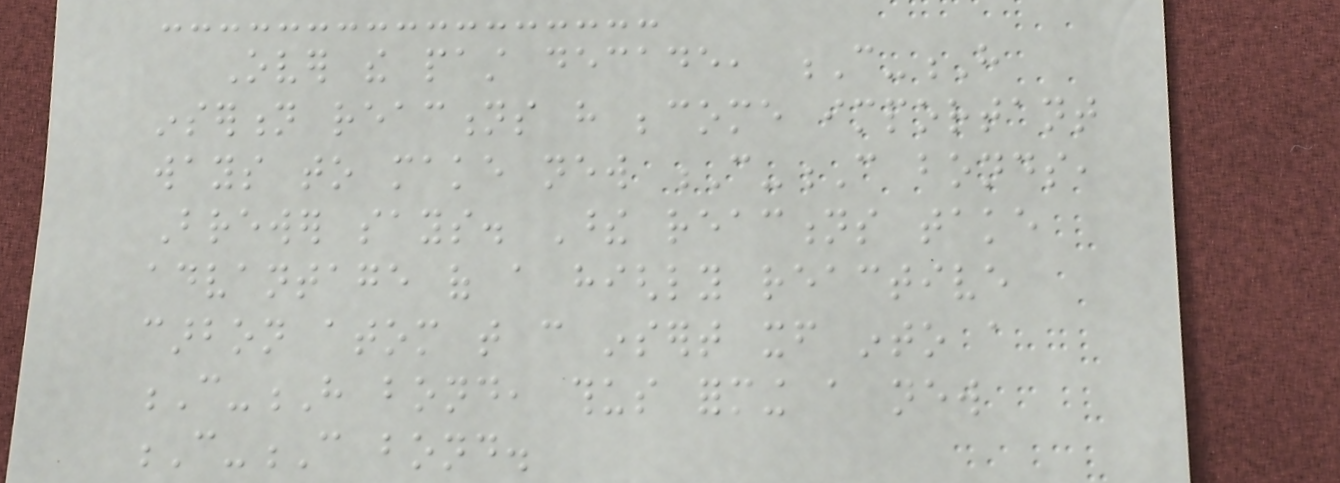Over the past decade, C-H
insertion reactions have become important
ways to make new C-C bonds,
Brewer says. These reactions take
advantage of a highly reactive
carbon atom that can insert itself into a
C-H bond, thus forming a new
C-C bond.
